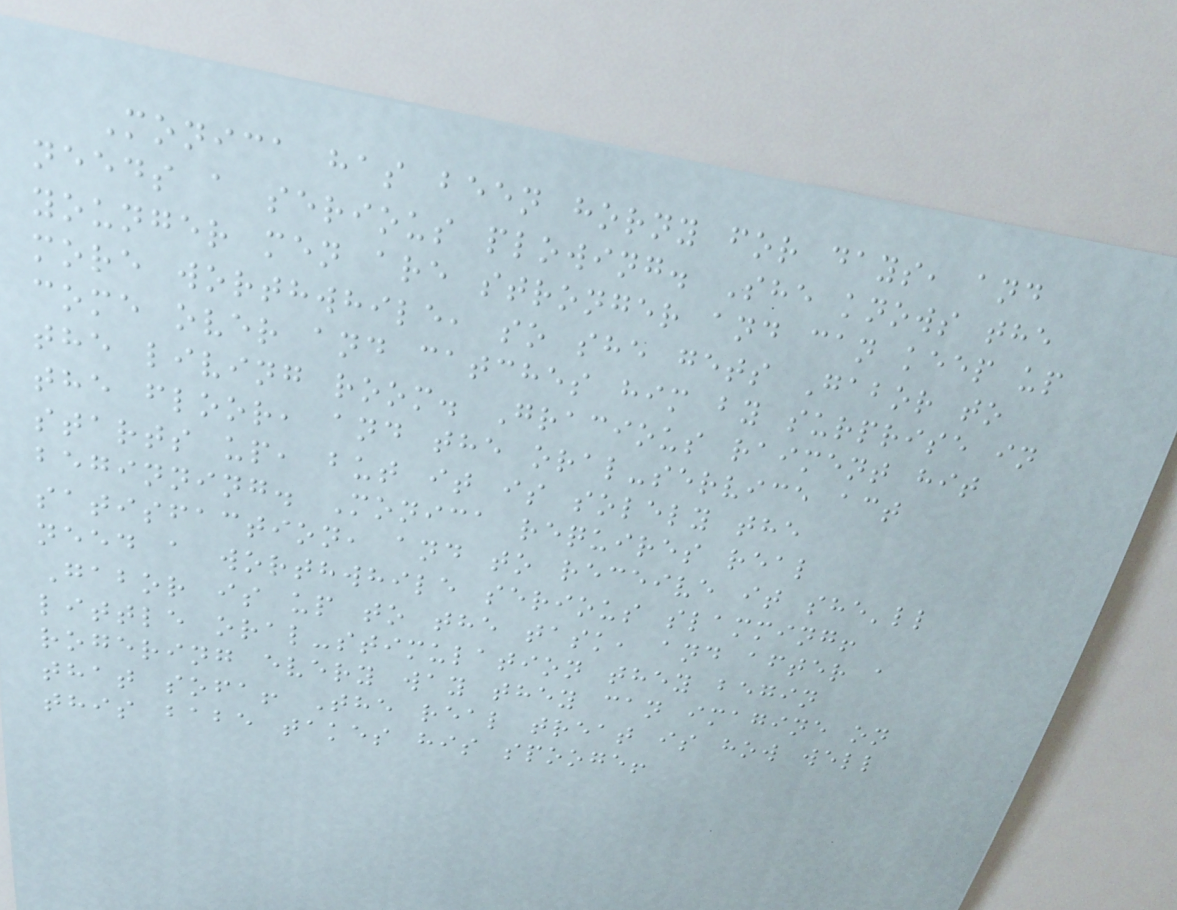Monica has been horny for days, and
needs a serious plowing. She knows the
younger men are stronger and can keep up
more worthwhile, so she gets Gabor to
come over and catches him by surprise in
the living room. Gracious raiment hit
the floor, and the oral-service act
starts up, but it is solely the
beginning. Monica requires real
satisfaction, and to receive it she'll
need a worthwhile serious slamming!
Gabor is up to the task, and after a
little oral-stimulation they begin
rogering every way they can imagine on
that sofa! The real treat is how well
this babe takes his spooge!
